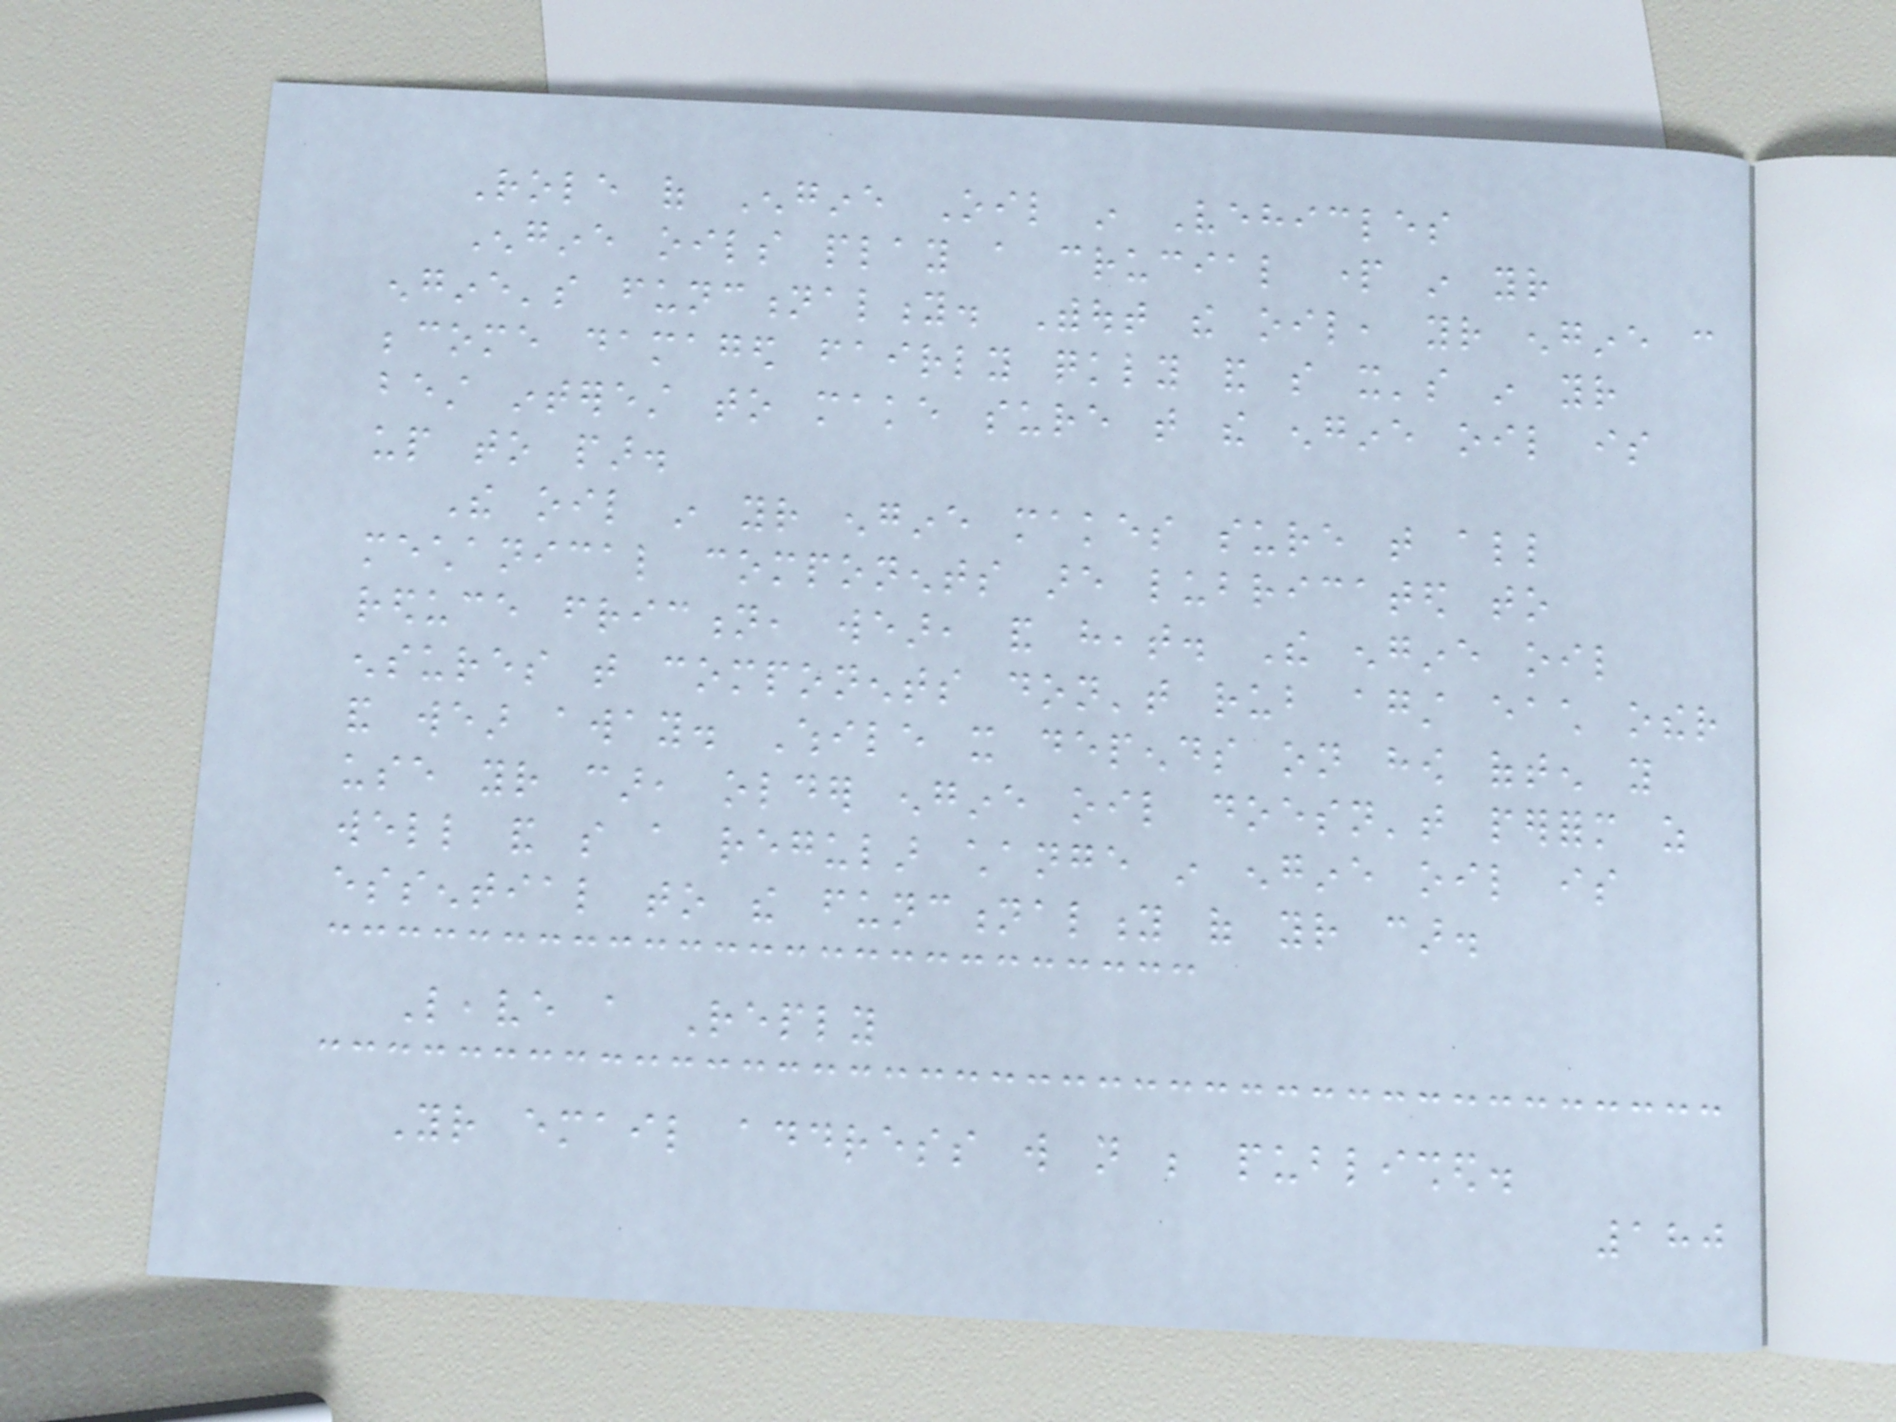Role of Engine Oil in Vehicles
Engine oils play a crucial part in your
engine's functionality. Without the oil, your engine can
become damaged fairly quickly and so it's in your
best interest to make sure that the engine oil is
up to par.
The oil in your engine makes sure that all
mechanical components are lubricated to
reduce friction, wear, and heat. The engine oil
ensures that components don't rub against each other
and wear away. While it depends on how often you
use your car, older engine oil doesn't perform as
well and so a regular change in engine oil is
essential to the functionality of your car.
Leave a Reply
Your email address will not be published.
180
